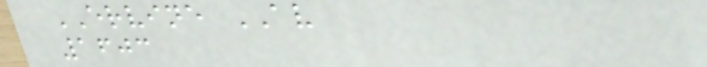ERVINE AV
1603
